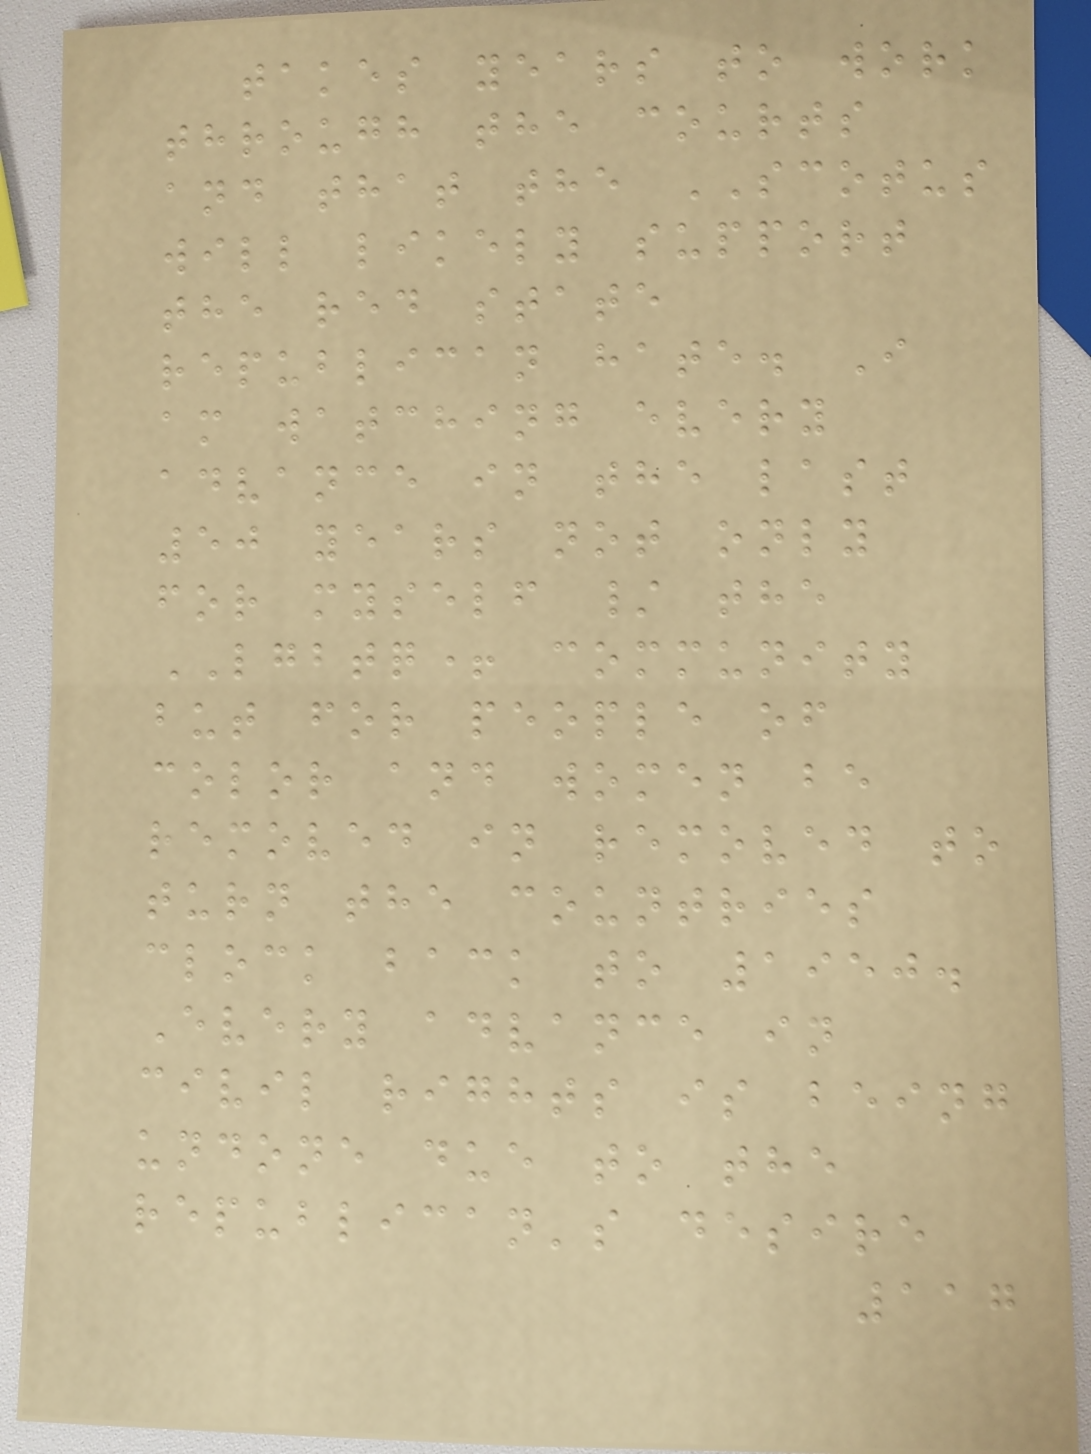takes years to work
through the courts
and that the SCOTUS
will likely support
the red state
republican hate. I
am watching every
advance in the last
50 years not only
for myself / the
LGBTQ+ community
but for people of
color and women be
removed in removed to
turn the countries
clock back to 1950.
Every advance in
civil rights is being
undone due to the
republican's desire
117
